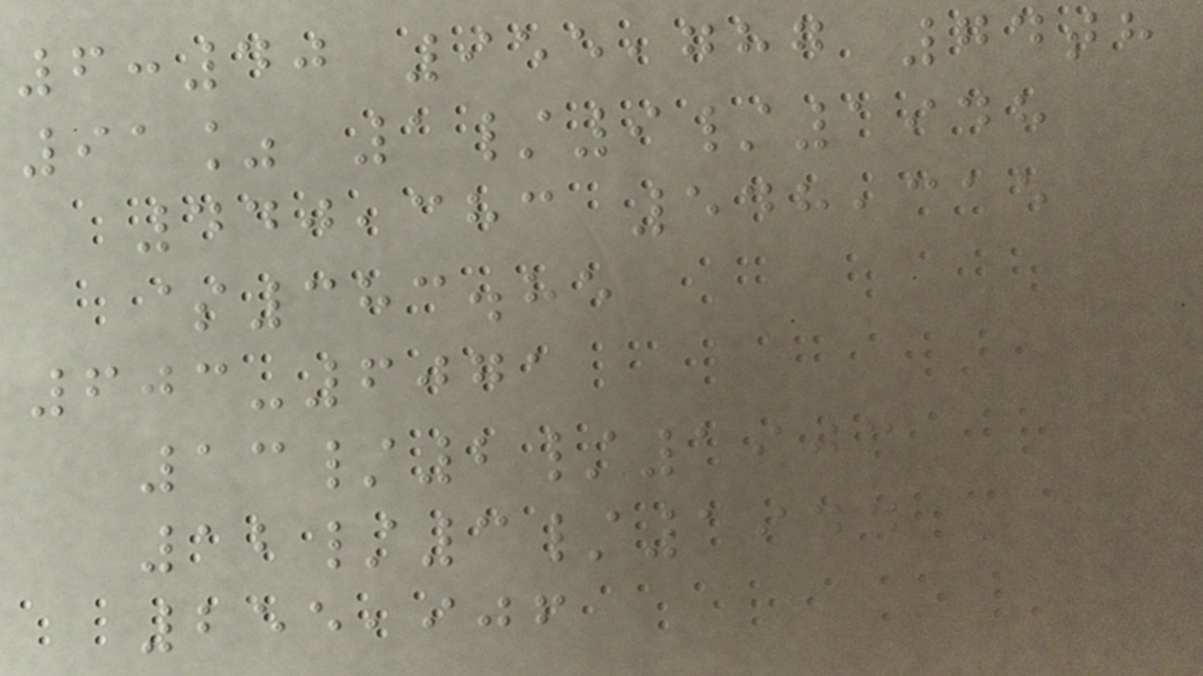6:40 955,787 74th
91% 1/9/1948
440,383 548,315
$383.85
603-6071
13/2/1906
12/3/1944
255,906
